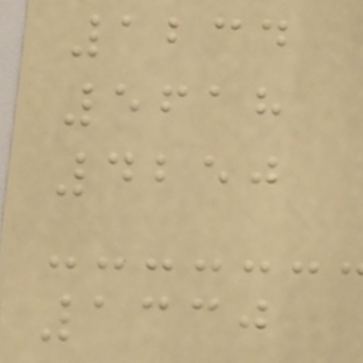1234
5618
4250
1330
